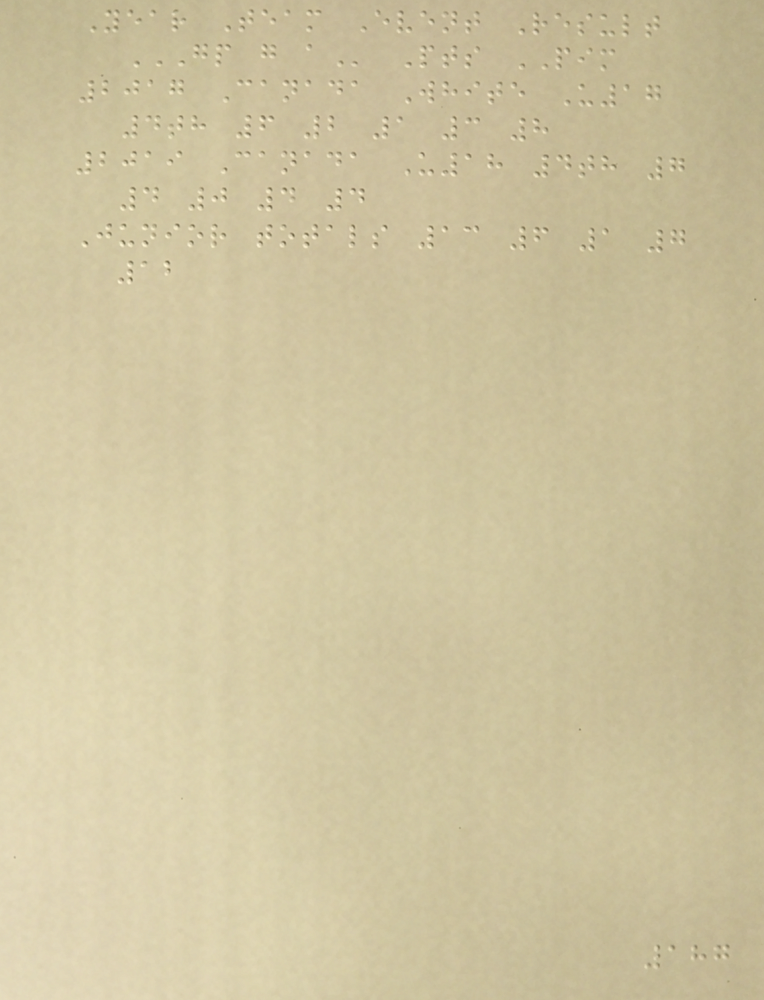Year Team Event Result
GP G A Pts PIM
2017 Canada White U17
4th 6 2 1 3 8
2019 Canada U18 4th 7
4 0 4 4
Junior totals 13 6 1 7
12
187
